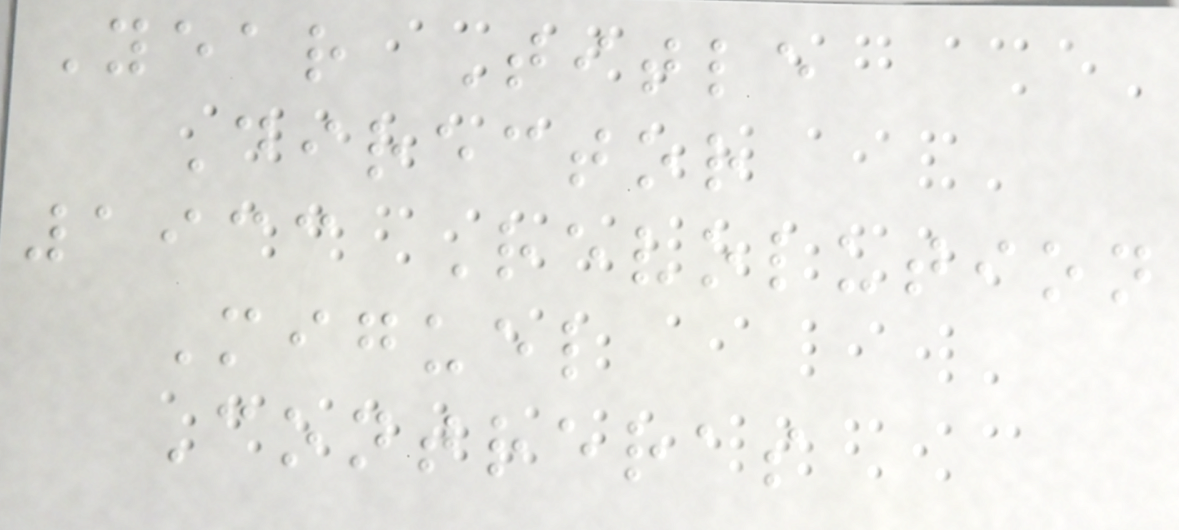Year Title
Director
1933 Revolution
Miguel
Contreras
